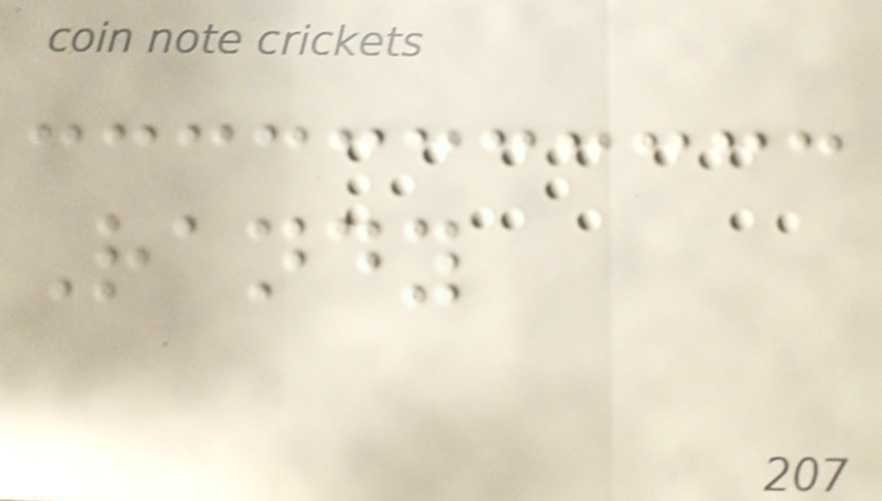Randy
